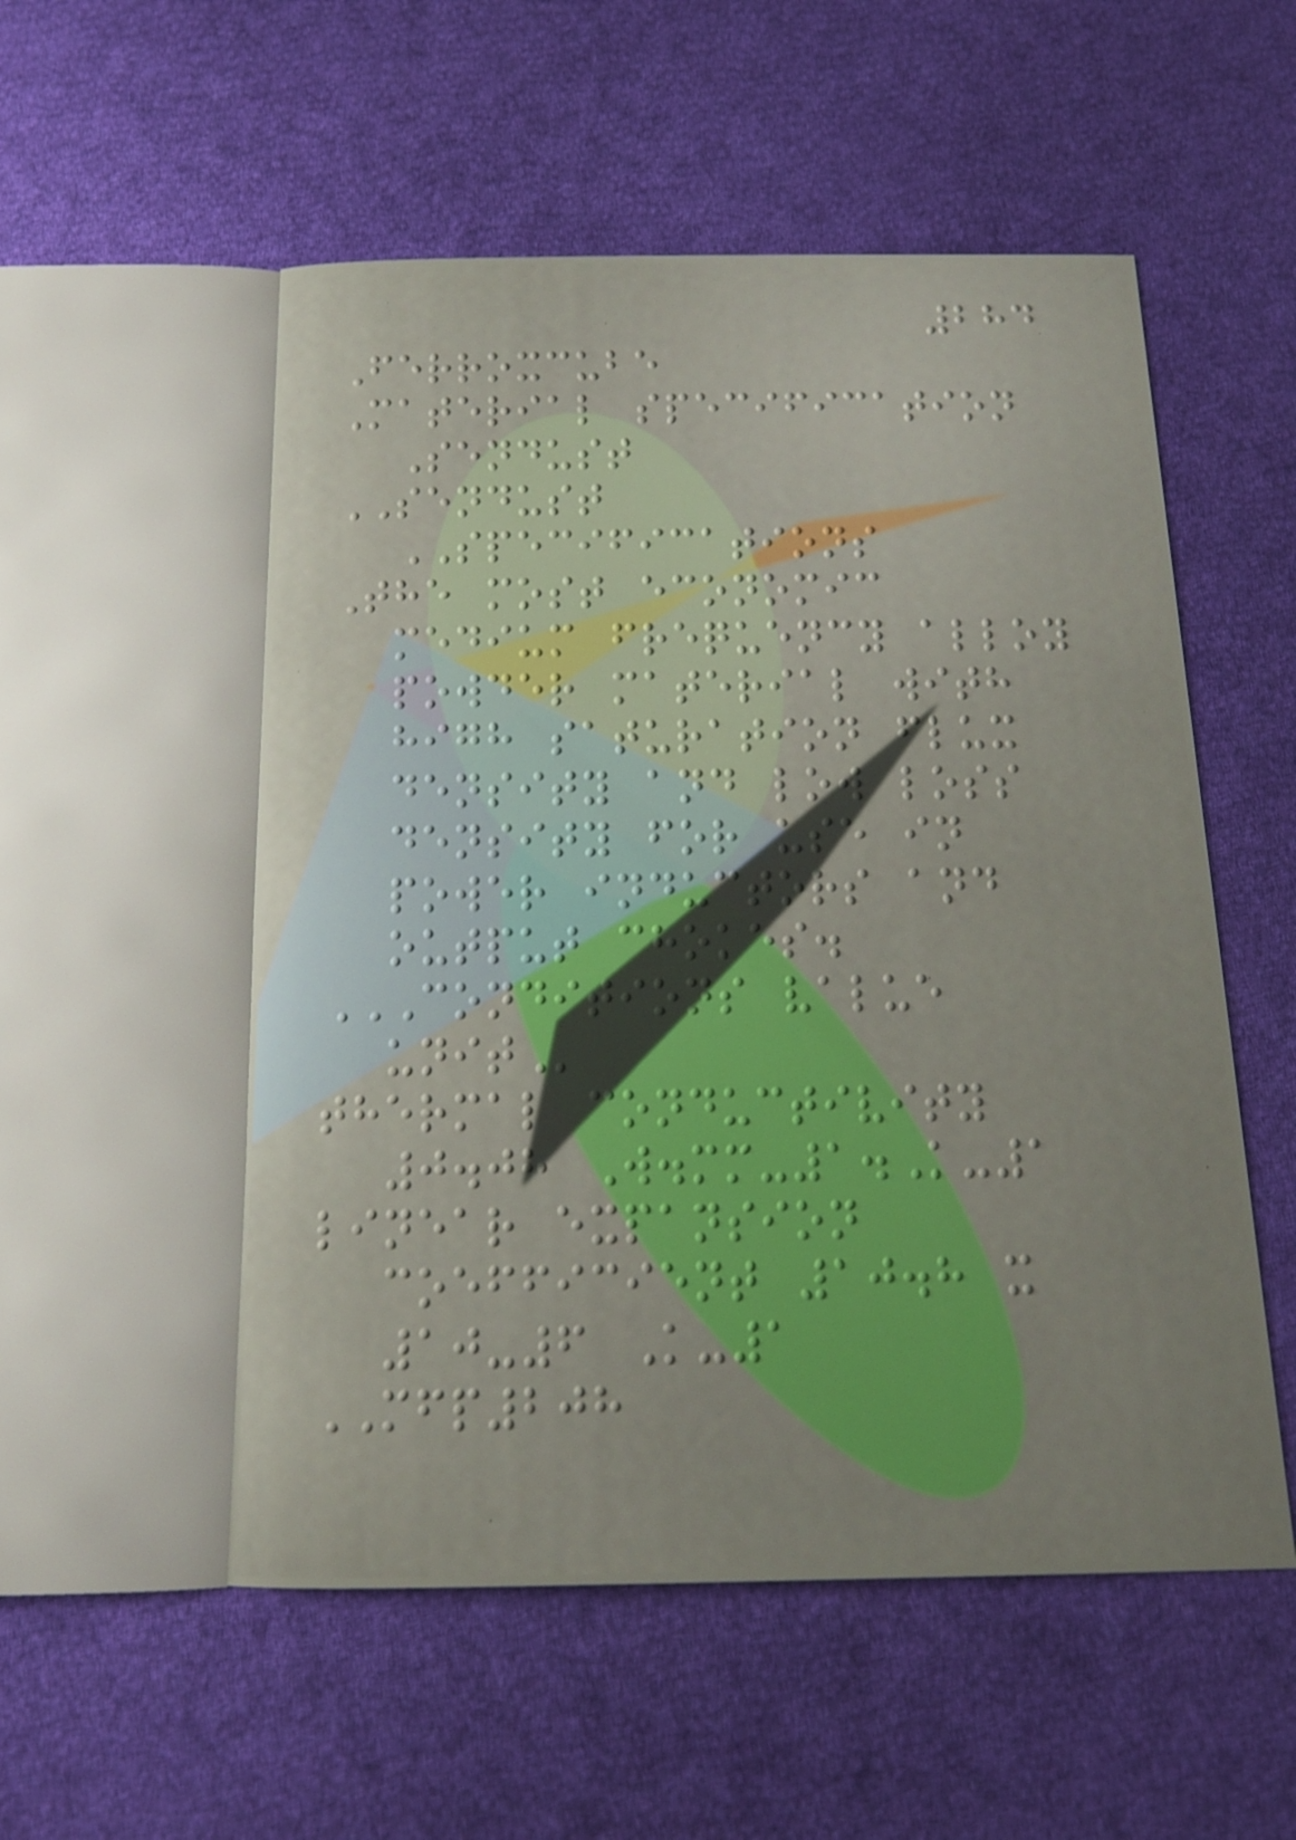284
Ferroxcube
Material specification
Sendust
SENDUST
SPECIFICATIONS
The most economic
medium frequency alloy
powder material with
high saturation flux
density and low loss
density for use in
power inductors and
output chokes.
CONDITIONS VALUE
UNIT
thermal conductivity
0.08 W.mm-1.K-1
linear expansion
coefficient 10.8 x
10-6 K-1
MFP208
